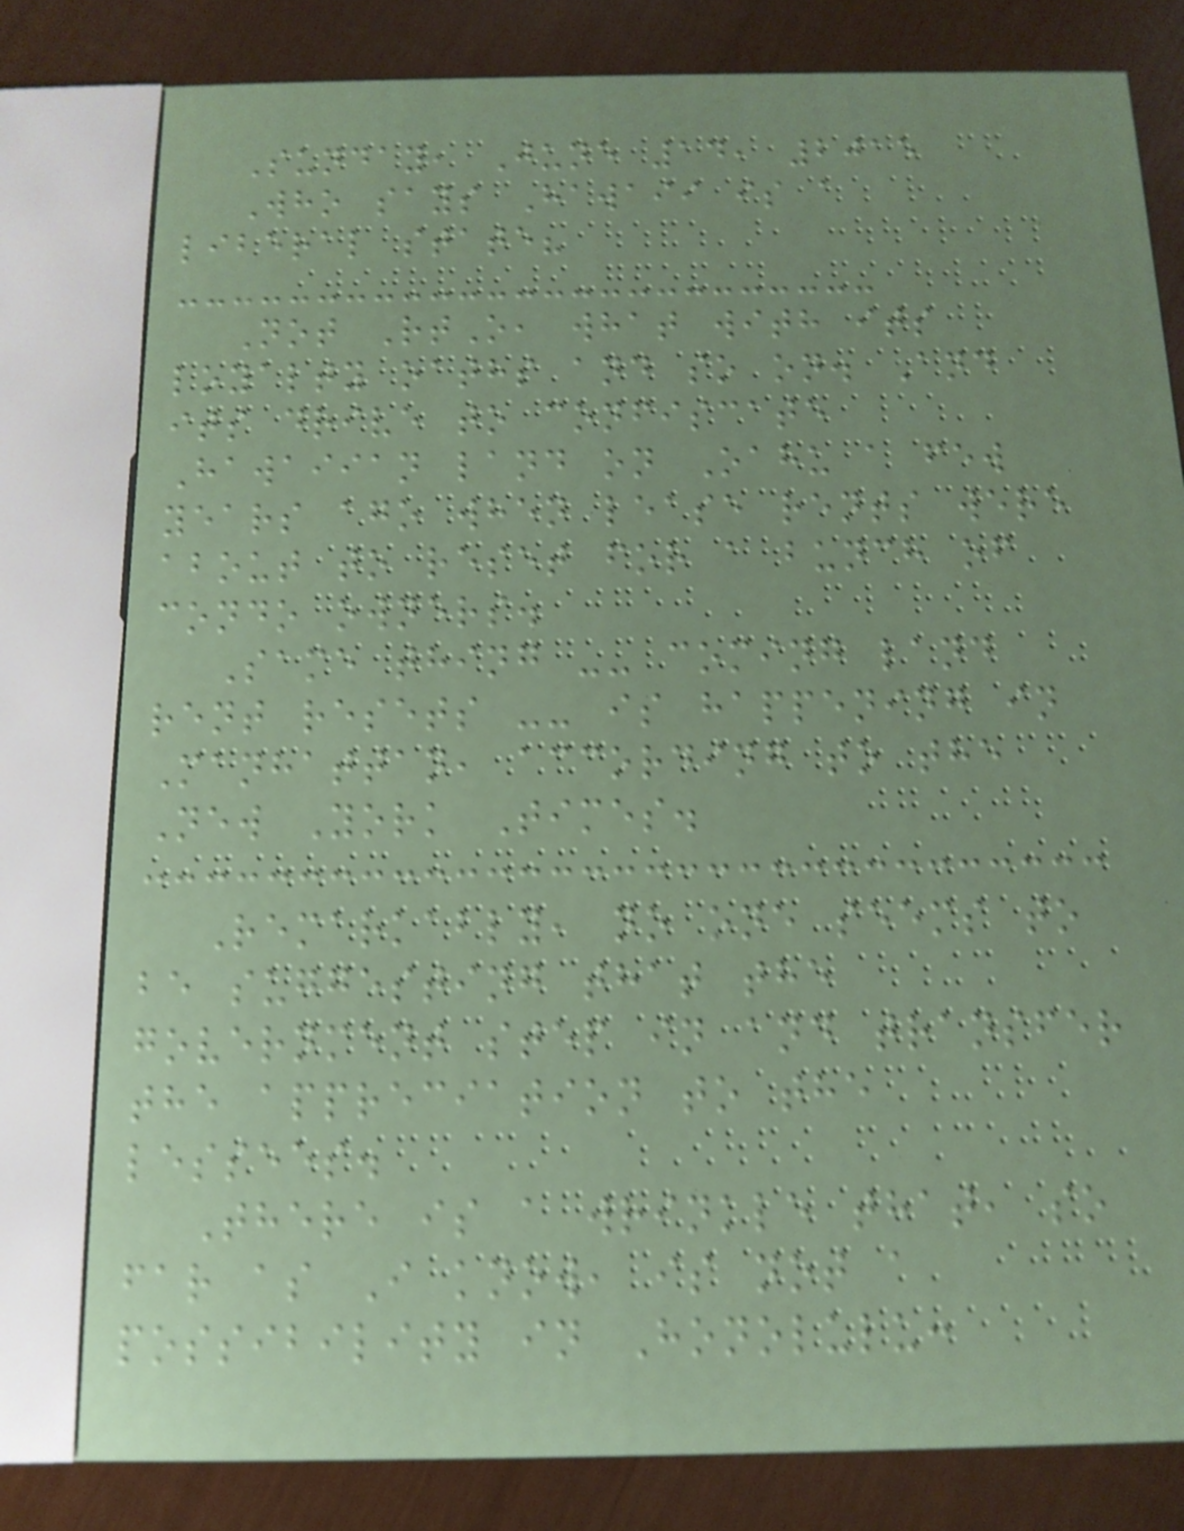Sunday, June 14, 2015
Who says Hawaii is a
liberal state?
Not RtO, what with its
loyalty oaths and so on. And
its drive to confiscate
Hawaiian land on Oahu a few
years ago when lease rents were
about to reset for a bunch of
condo owners.
Same thing -- coming land
rent resets -- is happening in
Manhattan, according to the
New York Times.
Remarkably, no one seems to
be suggesting that the
government step in and transfer
the appreciation to the
lessees.
There is a wrinkle that, so
far as I know, is not a
possibility in Honolulu:
